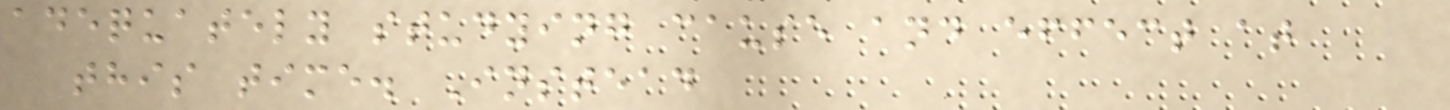adequately studying cause and effect at
this time. Instead
